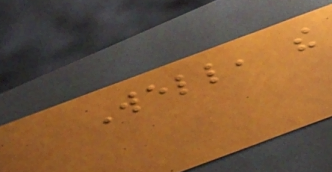Well, the
